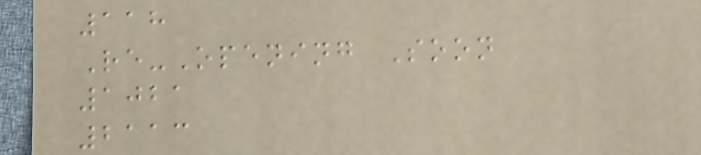118
Re-Opening Soon
1021
2113
